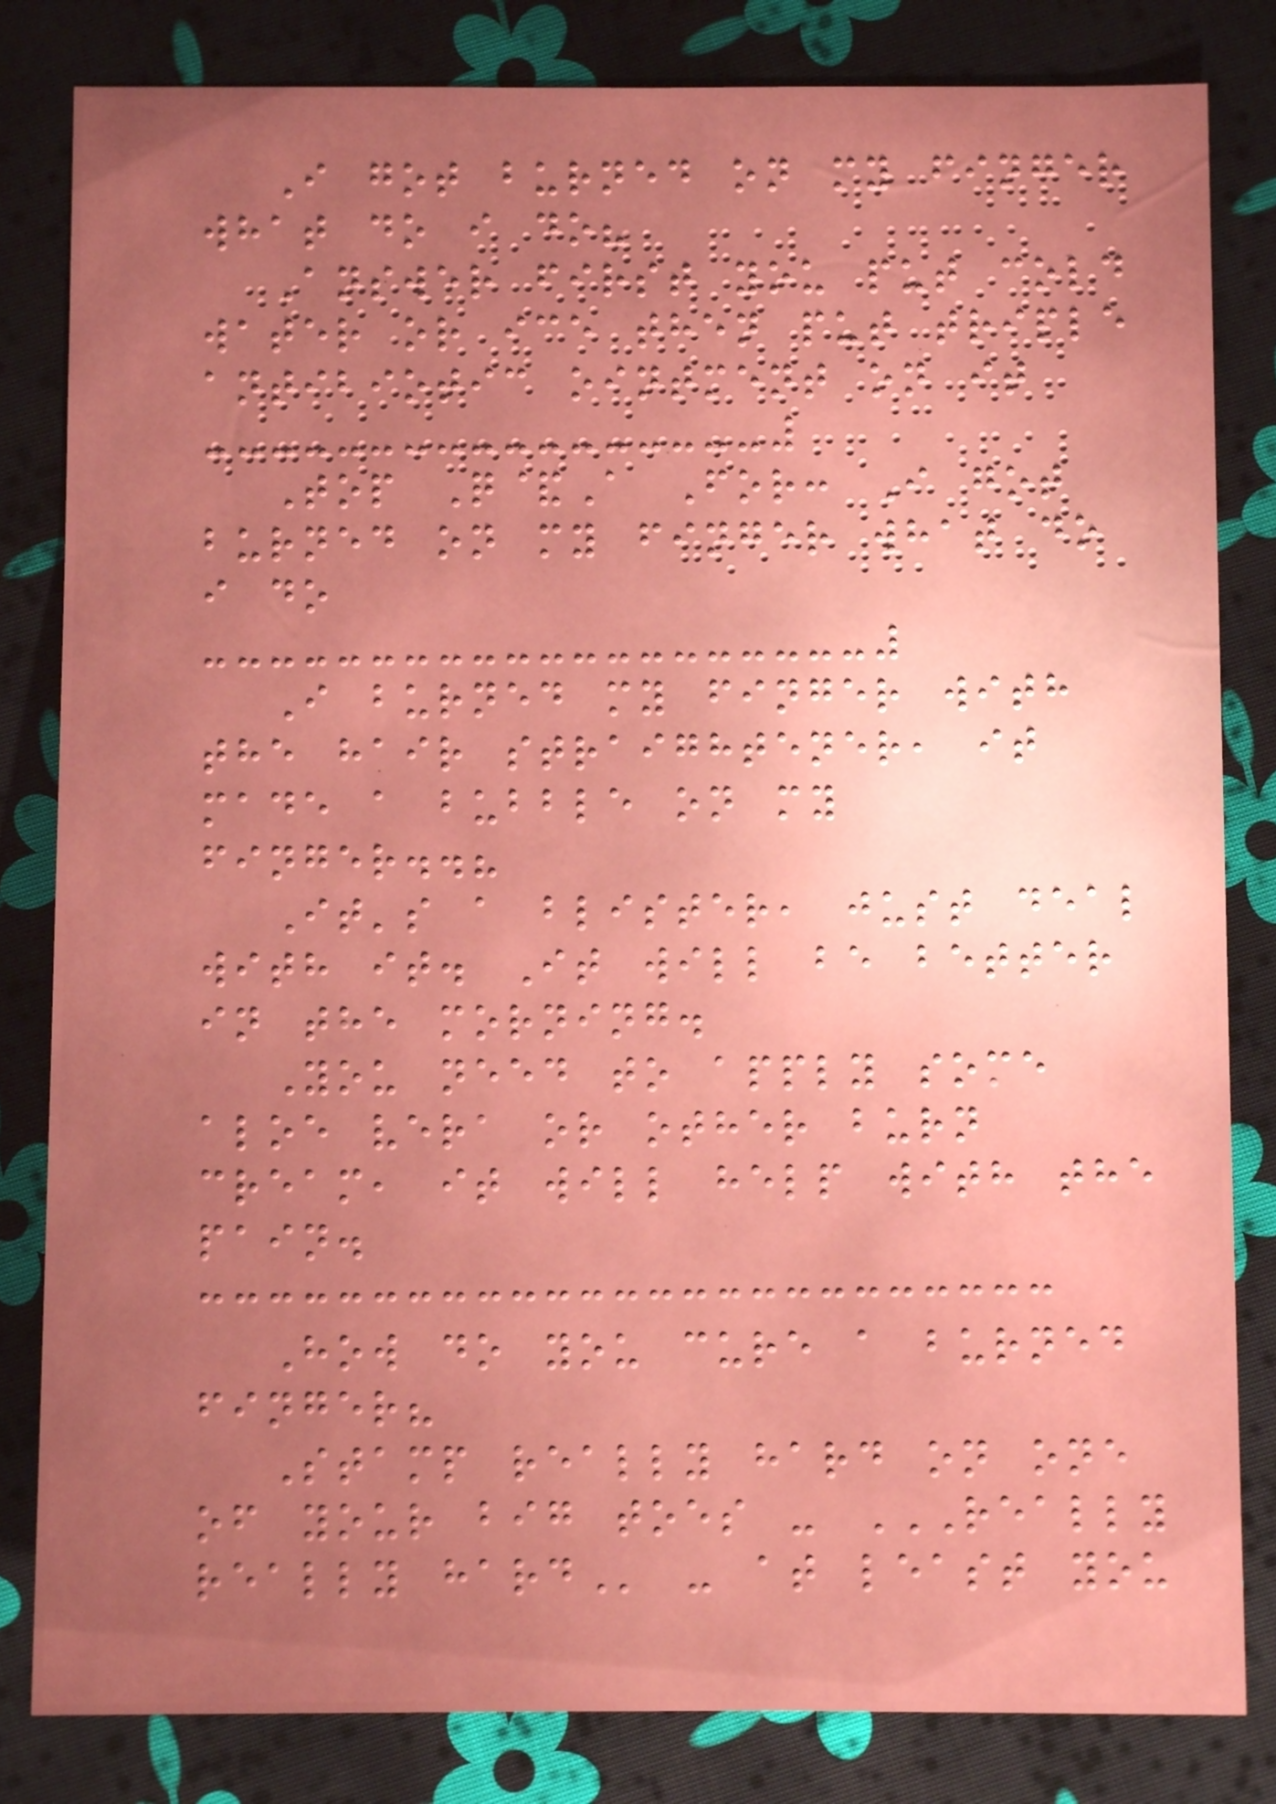I got burned on my finger
what do i do?
Answer first you put cold
water or ice then put triple
antibiotic ointment on it
Top Q&A For: I got
burned on my finger what do
i do
I burned my finger with
the hair straightener, it
made a bubble on my
finger..?
It's a blister, just deal
with it. It will be better
in the morning.
You need to apply some
aloe vera or other burn
cream, it will help with the
pain.
How do you cure a burned
finger?
Stamp really hard on one
of your big toes - REALLY
REALLY HARD - at least you
